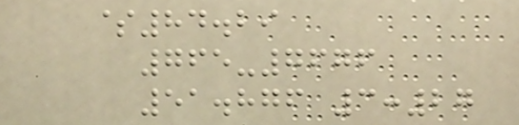$84.29
765-7676
51.876 3:27
